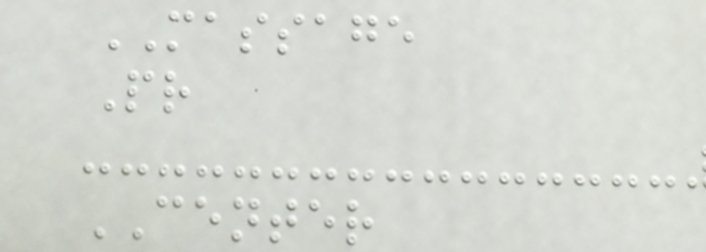MASSAGE
Pr
CENTER
